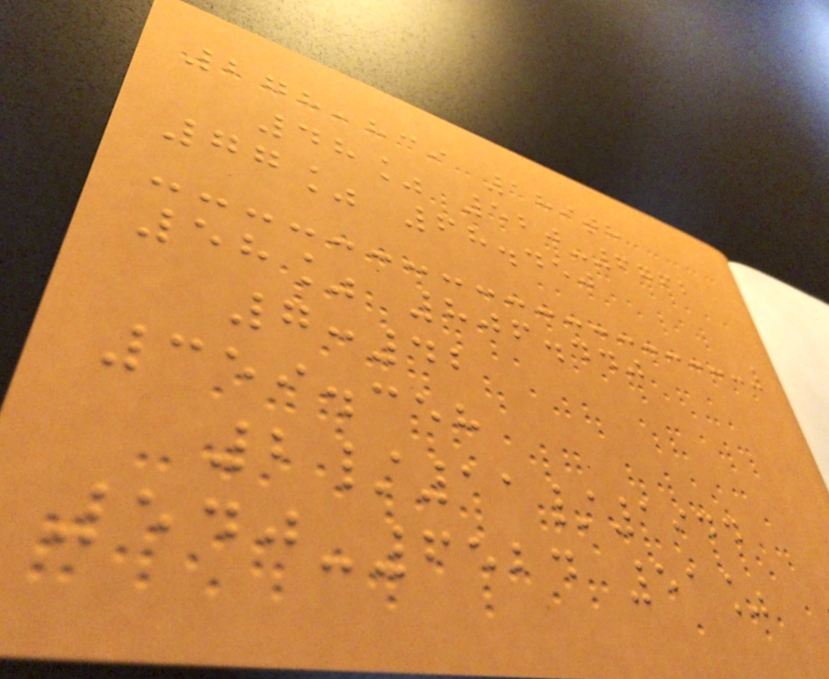278,839 189th
48% 520-6762
77% 68.450
58% 806.440
7:42
359.358
2/11/1944
540-6524 51%
